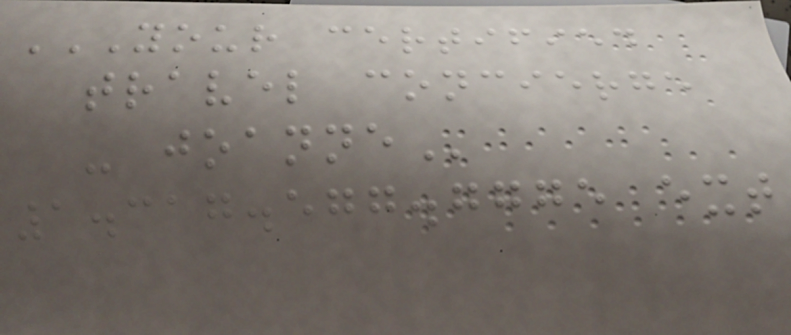YOUR CERTIFIED
TRAVEL CONCIERGE
- JOANNE
1.317.577.7775 ext
